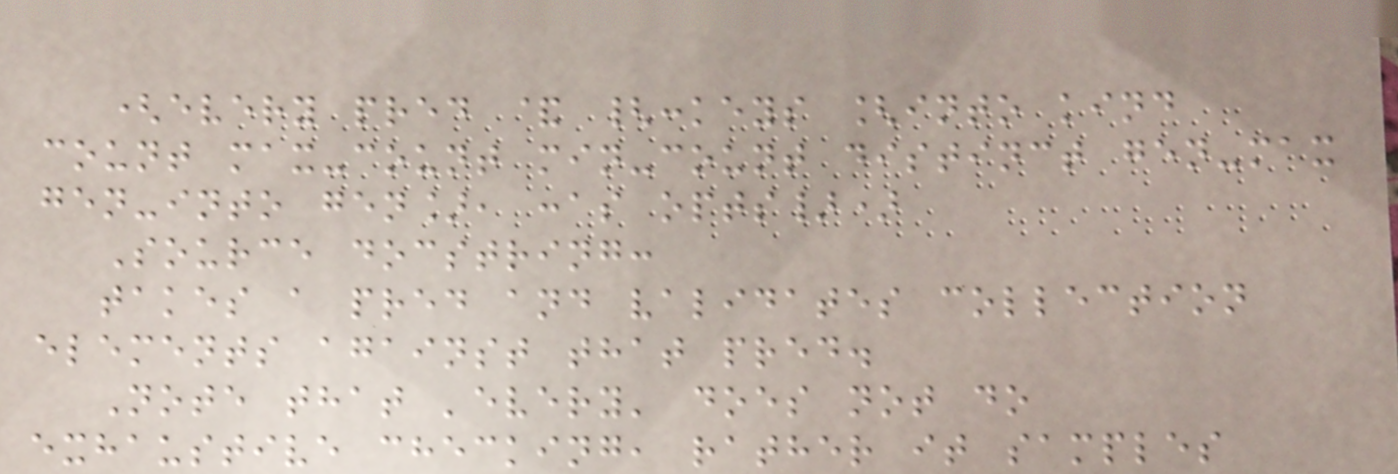(every pred & {:keys [into kind
count max-count min-count distinct gen-max
gen-into gen], :as opts})
Source docstring:
takes a pred and validates collection
elements against that pred.
Note that 'every' does not do
exhaustive checking, rather it samples
